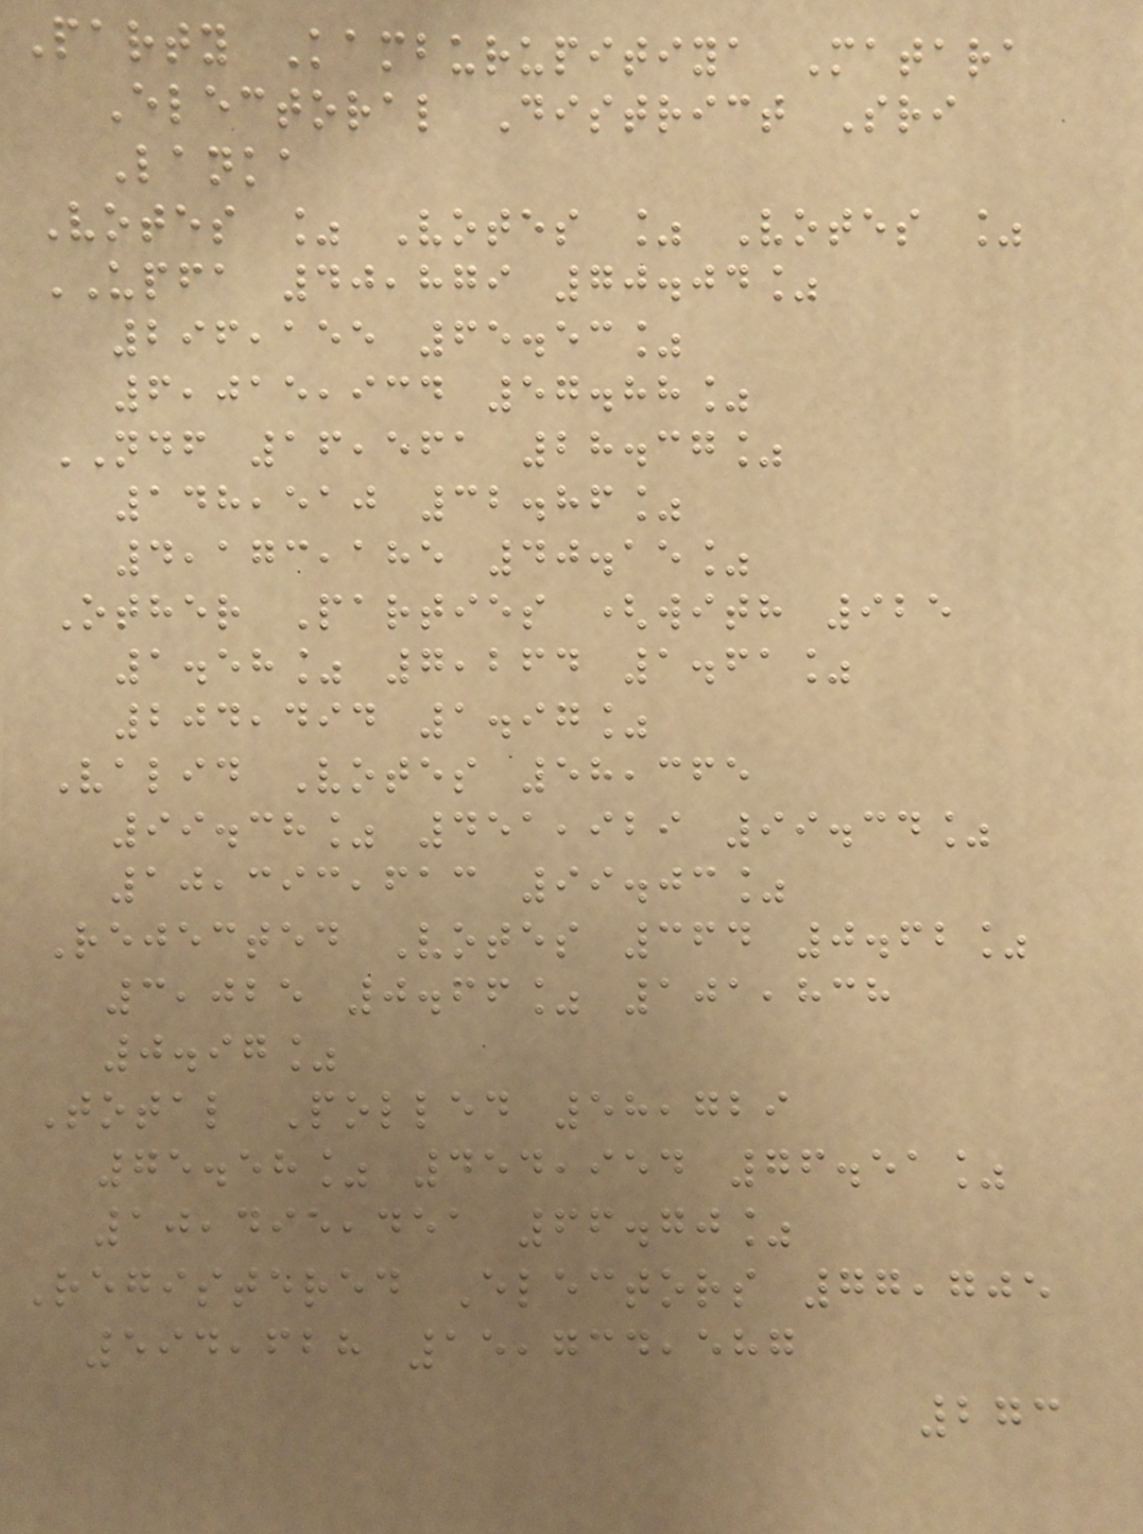Party Kamburupitiya Matara
Electoral District Sri
Lanka
Votes % Votes % Votes %
UPFA 40,879 70.04%
296,155 65.53%
6,015,934 57.88%
NDF 16,561 28.37%
148,510 32.86%
4,173,185 40.15%
Other Parties (with 925
1.58% 7,264 1.61%
204,494 1.97%
Valid Votes 58,365
99.38% 451,929 99.34%
10,393,613 99.03%
Rejected Votes 364 0.62%
3,025 0.66% 101,838
0.97%
Total Polled 58,729
75.58% 454,954 76.51%
10,495,451 66.70%
Registered Electors 77,705
594,628 15,734,587
273
